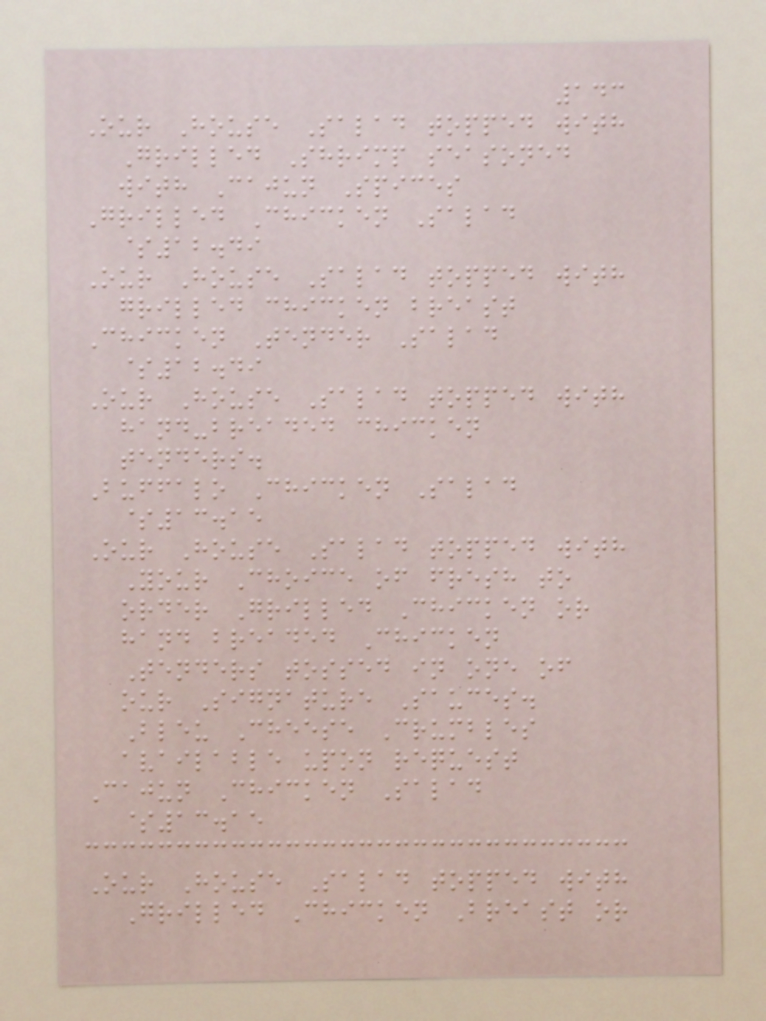143
Our House Salad topped with
Grilled Shrimp seasoned
with Cajun Spices
Grilled Chicken Salad
$12.49
Our House Salad topped with
grilled chicken breast
Chicken Tender Salad
$12.49
Our House Salad topped with
hand-breaded chicken
tenders.
Buffalo Chicken Salad
$13.15
Our House Salad topped with
Your Choice of fresh to
order Grilled Chicken or
hand breaded Chicken
Tenders tossed in one of
our Signature Sauces.
Bleu Cheese Crumbles
available upon request
Cajun Chicken Salad
$13.15
Our House Salad topped with
Grilled Chicken Breast or
